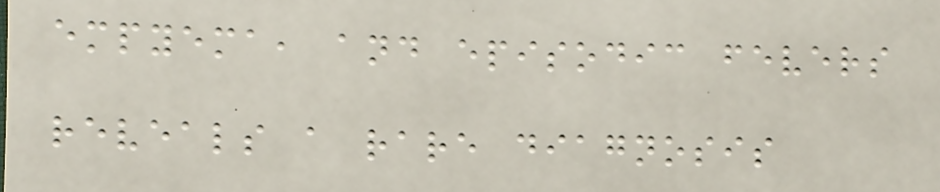empyema, and episodic fevers
reveals a rare diagnosis
